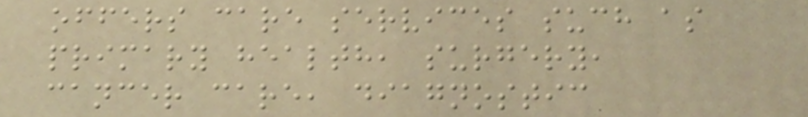offers care services such as
primary health, surgery,
cancer care, diagnostic
